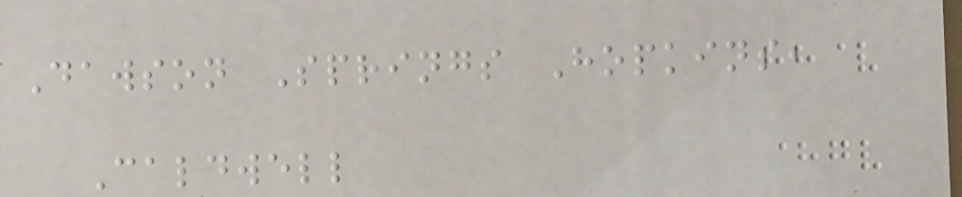Dawson Springs Hopkins,
Caldwell
